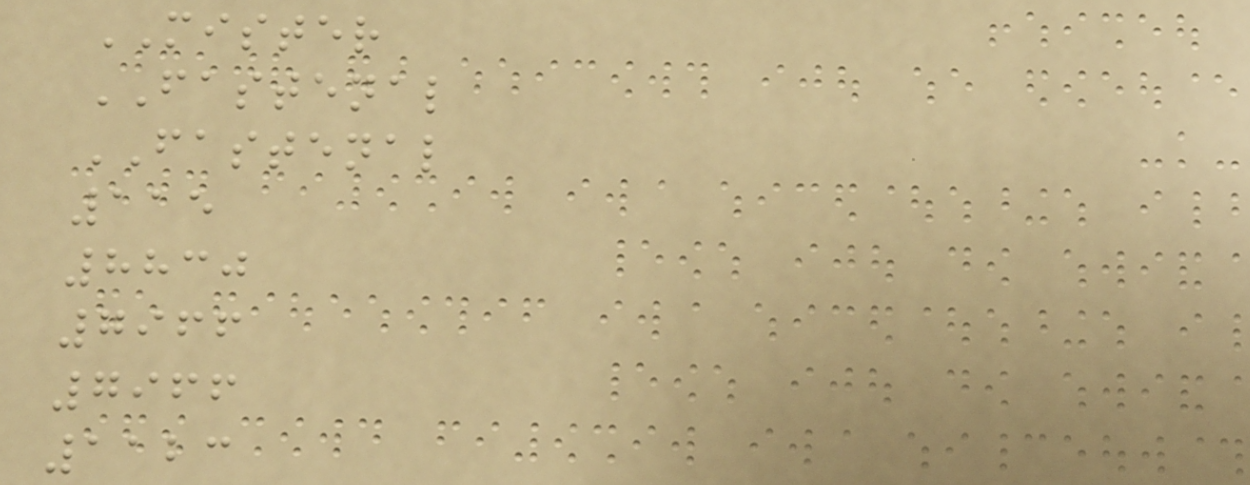MISTER
FASTENAL
FASTENAL
115
8830
7966
7966
1123
